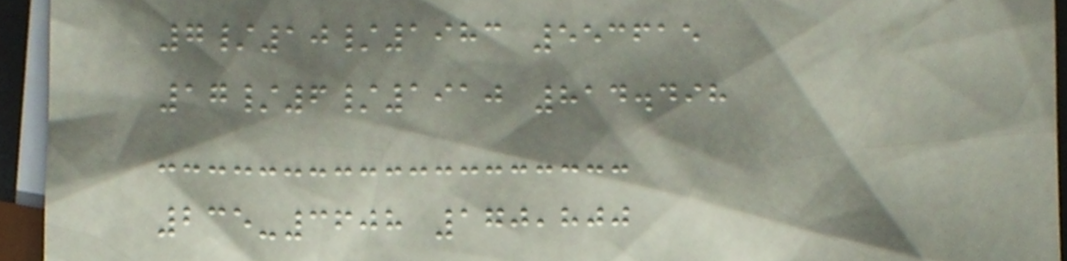7/10/1983 553615
17/6/1910 814.498
235-3608 170,800
